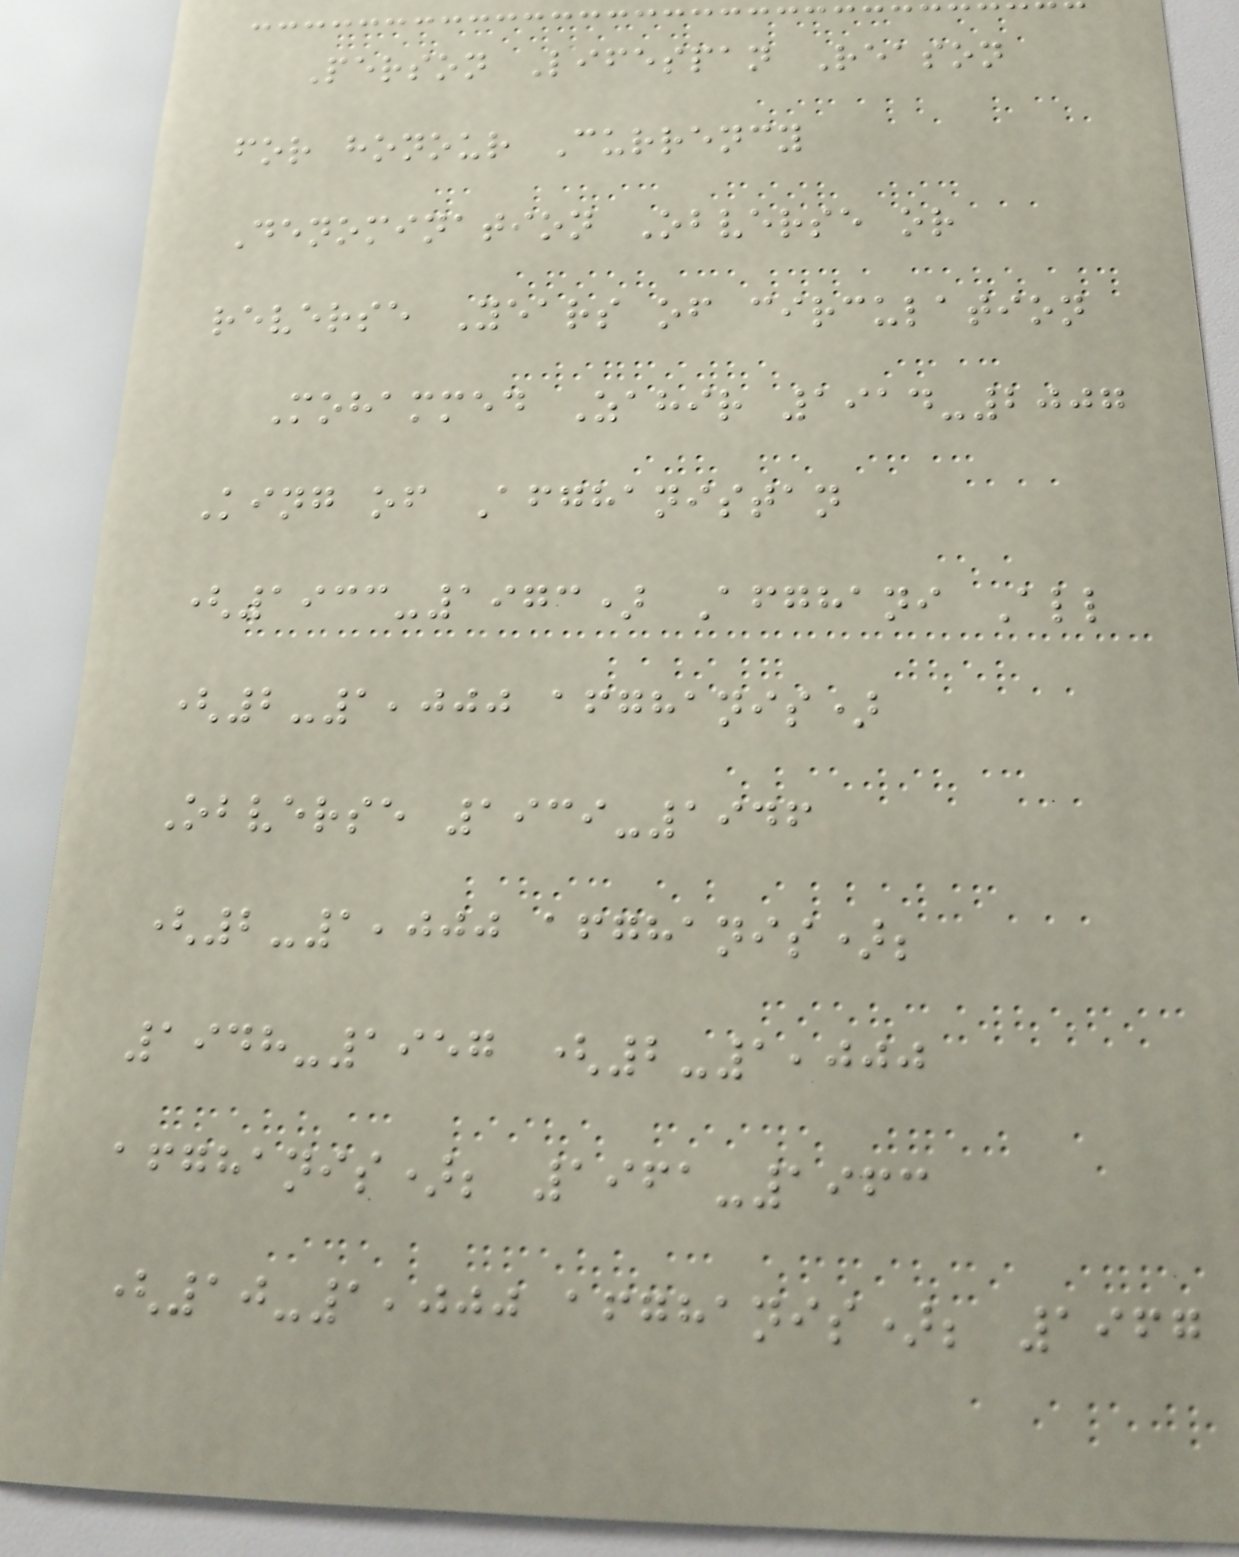Person Lifespan Reason
for honour Currency
Denomination Obverse or
reverse Years of circulation
Mohammed Zahir 1914-2007
King of Afghanistan
(1933-1973) Afghani All
(2-1,000 afghanis)
Obverse 1939-1946
(2-1,000 afghanis);
1948-1957 (2-1,000
afghanis); 1961-1963
(10-1,000 afghanis); 1967
